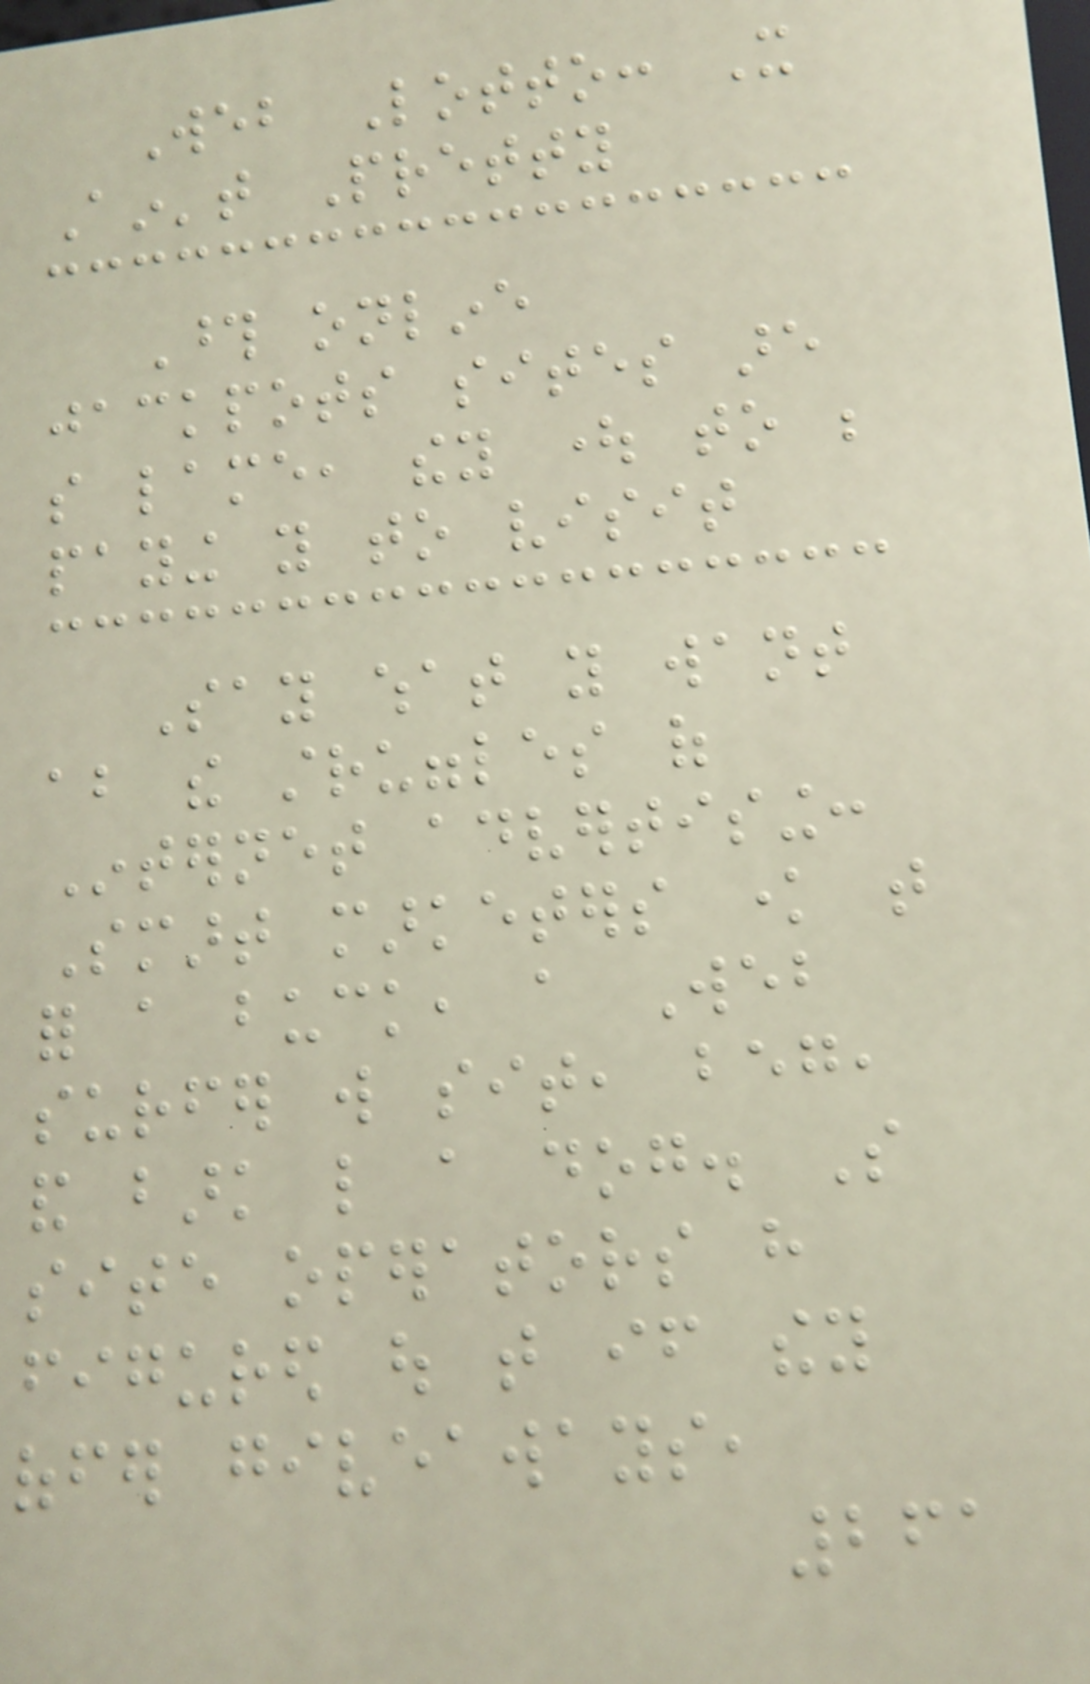Web Lotto: It
Ain't Pretty
Those online
jackpots sites are
so lame, they ought to be
paying you to visit
Say what you want
about the struggles of
Internet advertising:
Smart marketers know that
for a buck, a Web
surfer will sit, beg,
and bark like a dog. So
site operators have
figured out that if they
offer giveaways,
261
